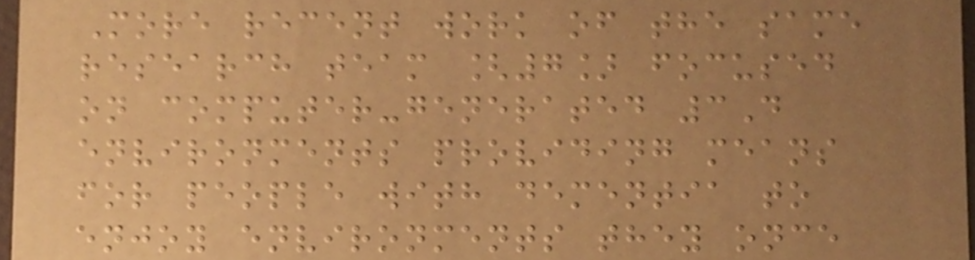More recent work of the same
research team [7] focused
on computer-generated 3D
environments providing means
for people with dementia to
enjoy environments they once
